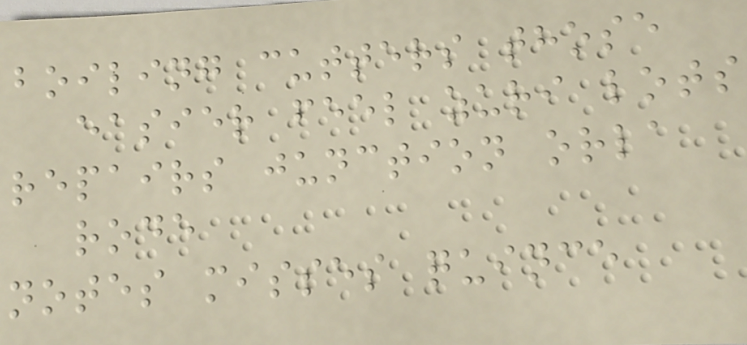boiling cutters those
easier feel zuri lots
repairs junction orla
rode
notes misses quince
